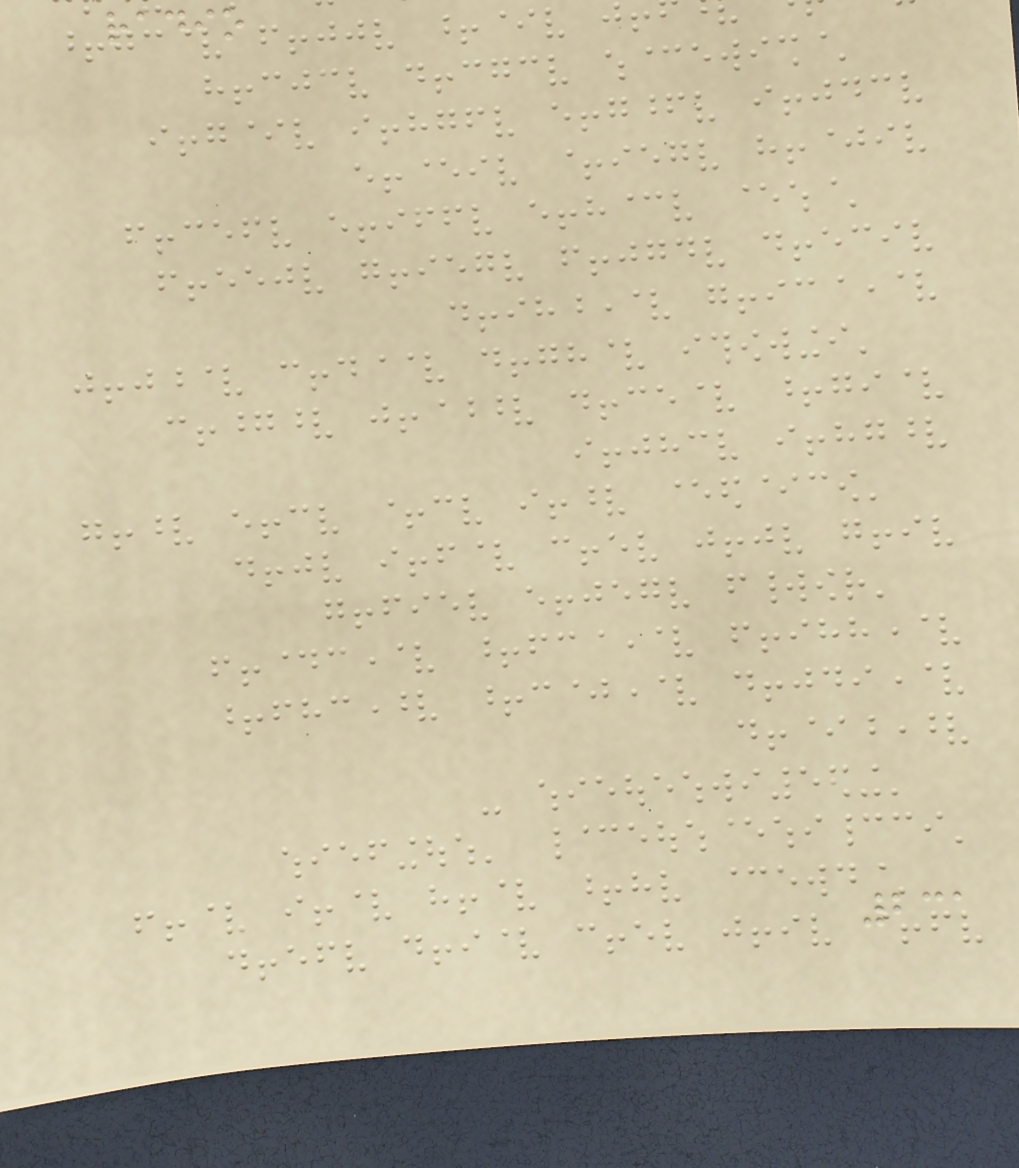radio
231
